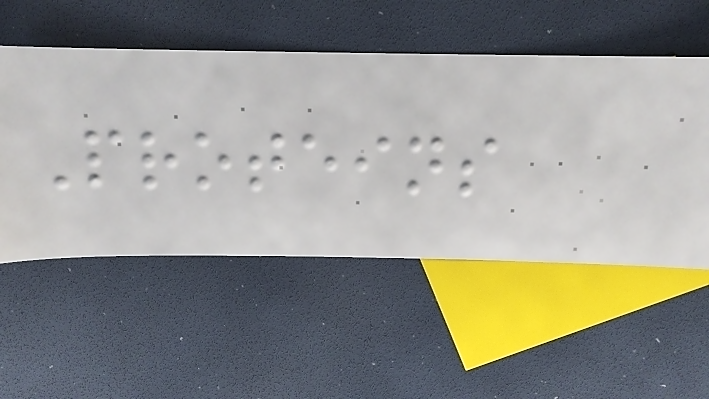Proteins
